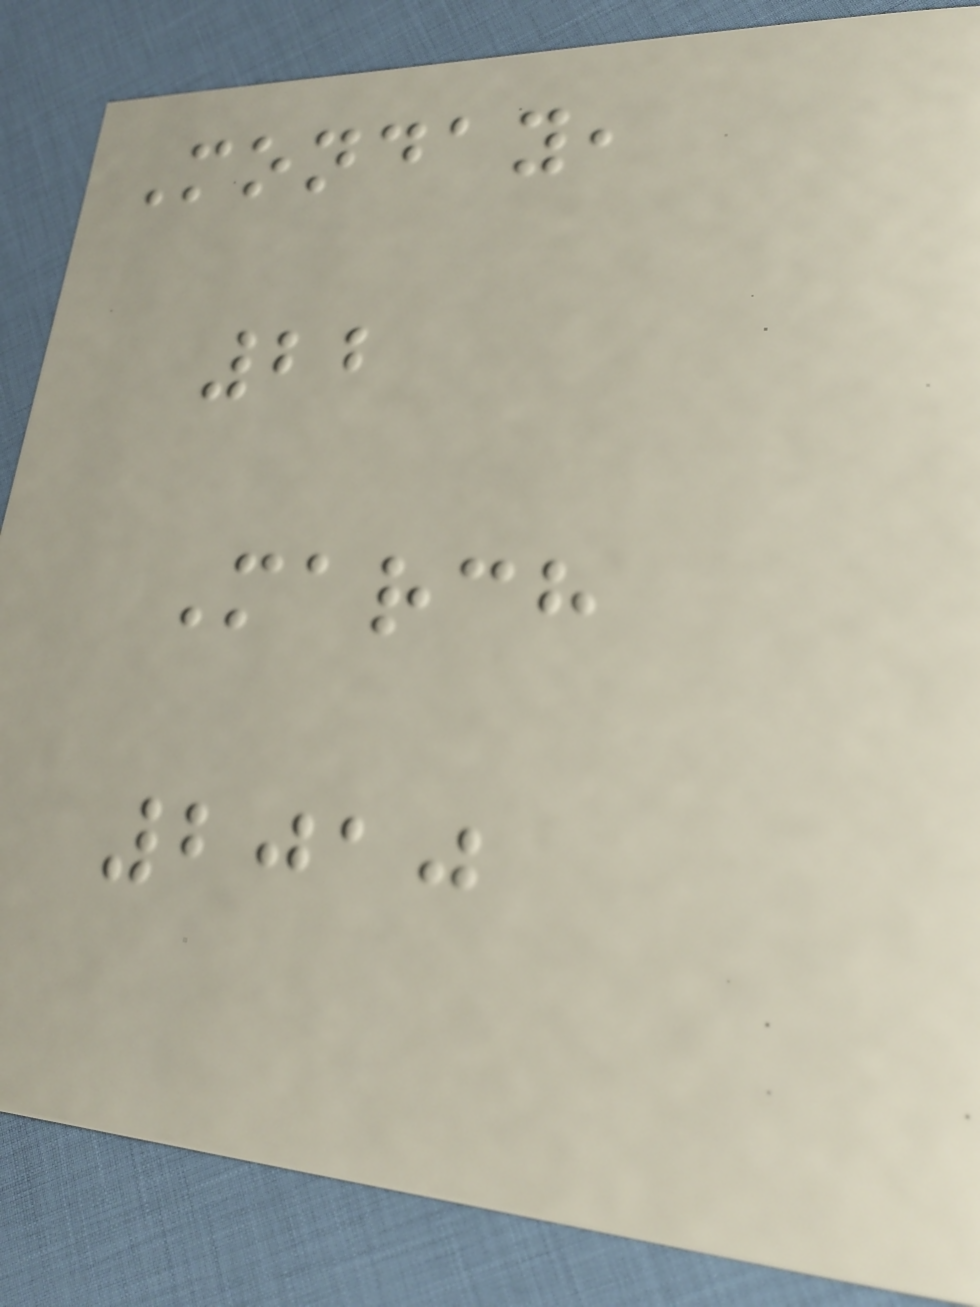Monday,
22
March
2010
